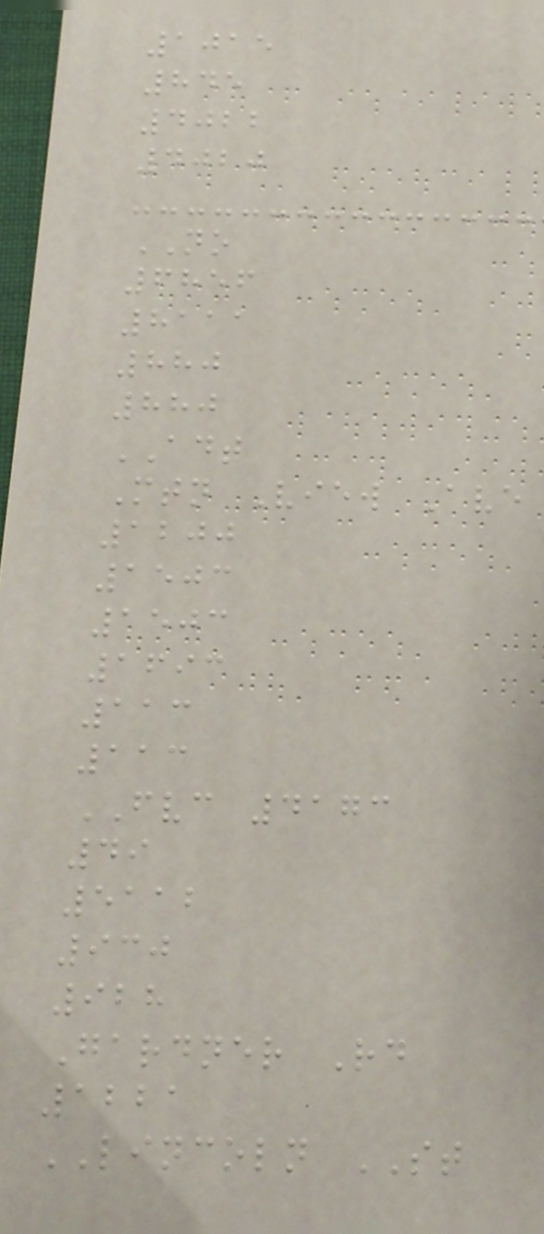1015
845
4022
4020
NO
6856
8111
880
880
ADT
Mtn View Ave
1200
1503
1503
1693
113
113
FVC 4173
49
5112
930
928
Gardner Rd
1221
LINCOLN ST
